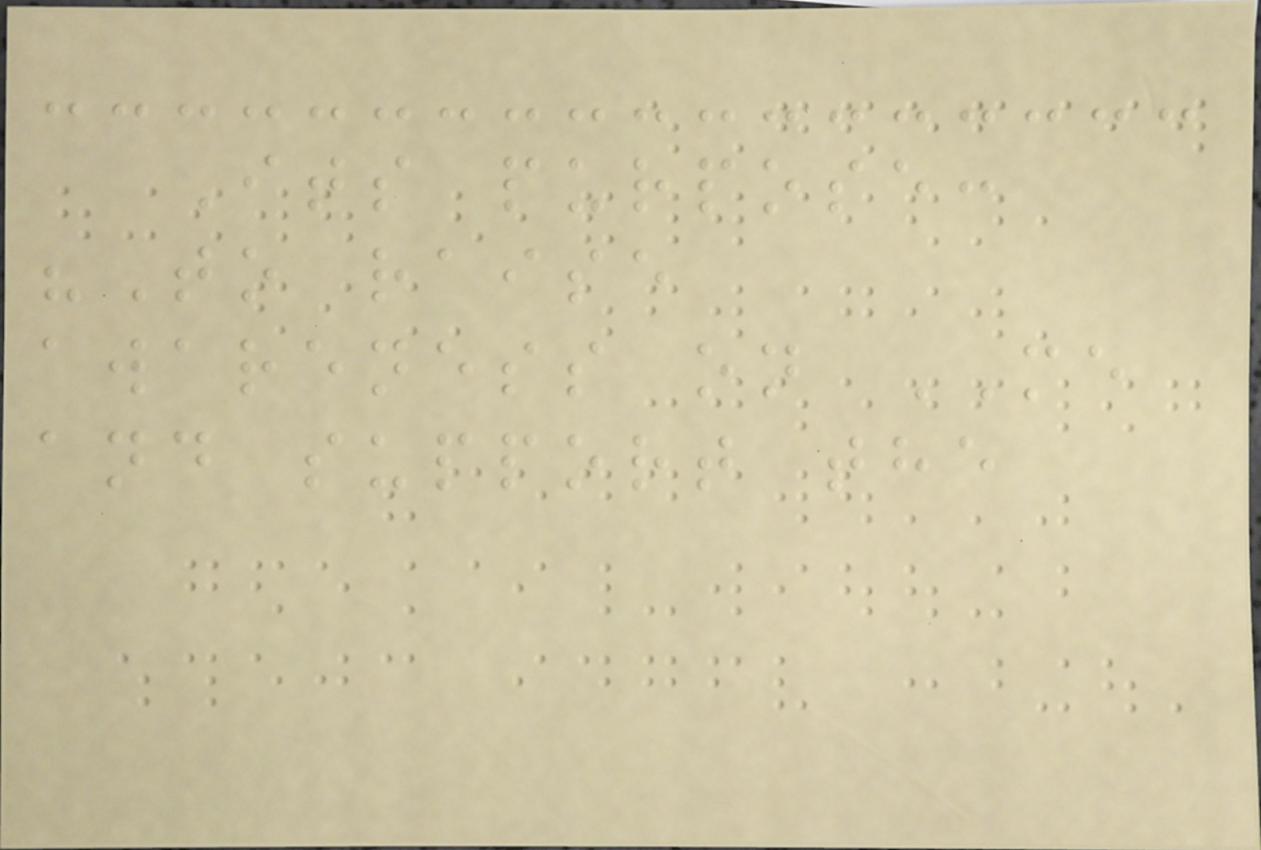Its purpose:
"To raise
awareness on ME
and support the
